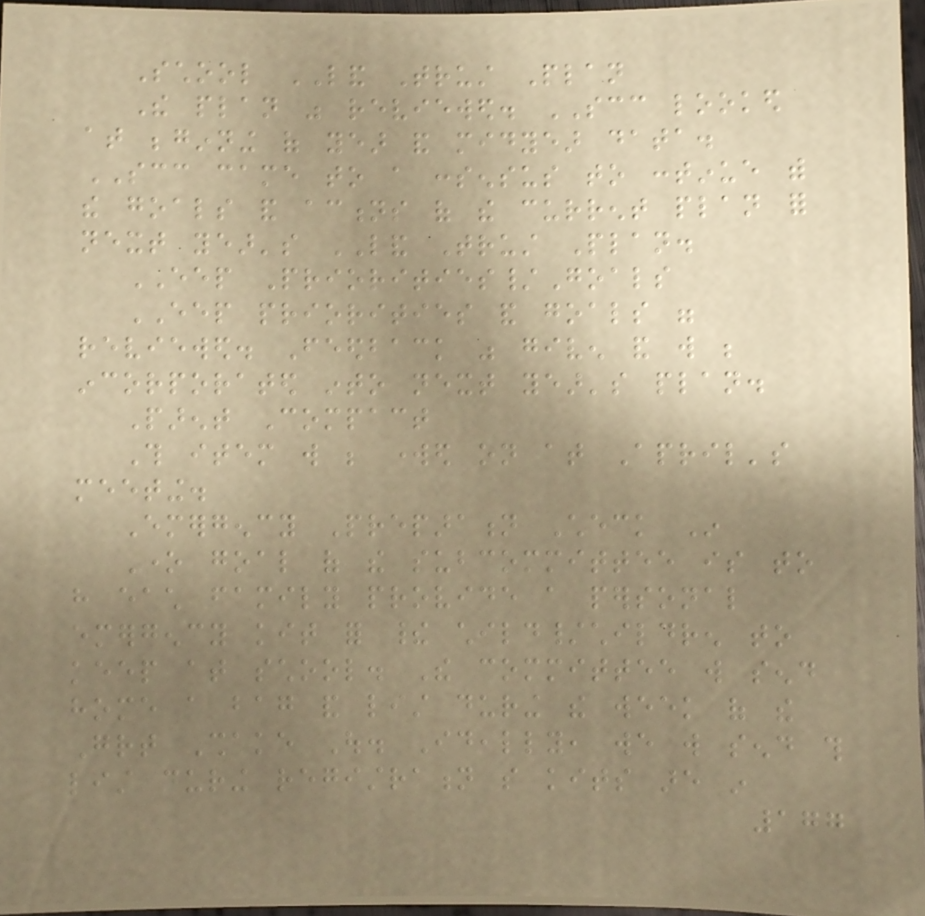School LAND Trust Plan
The plan was reviewed. SCC looked
at beginning of year and midyear data.
SCC came to a consensus to continue with
the goals and actions of the current plan for
next year's LAND Trust Plan.
EEP Priorities/Goals
EEP priorities and goals were
reviewed. Feedback was given and will be
incorporated into next year's plan.
Parent Compact
This item will be worked on at April's
meeting.
Emergency Preparation Check In
One goal of the subcommittee is to
have each family provide a personal
emergency kit for their child/children to
keep at school. The committee will send
home a bag and list during the week of the
Great Shake Out. Ideally, we will send this
list during registration so kits are in
177
